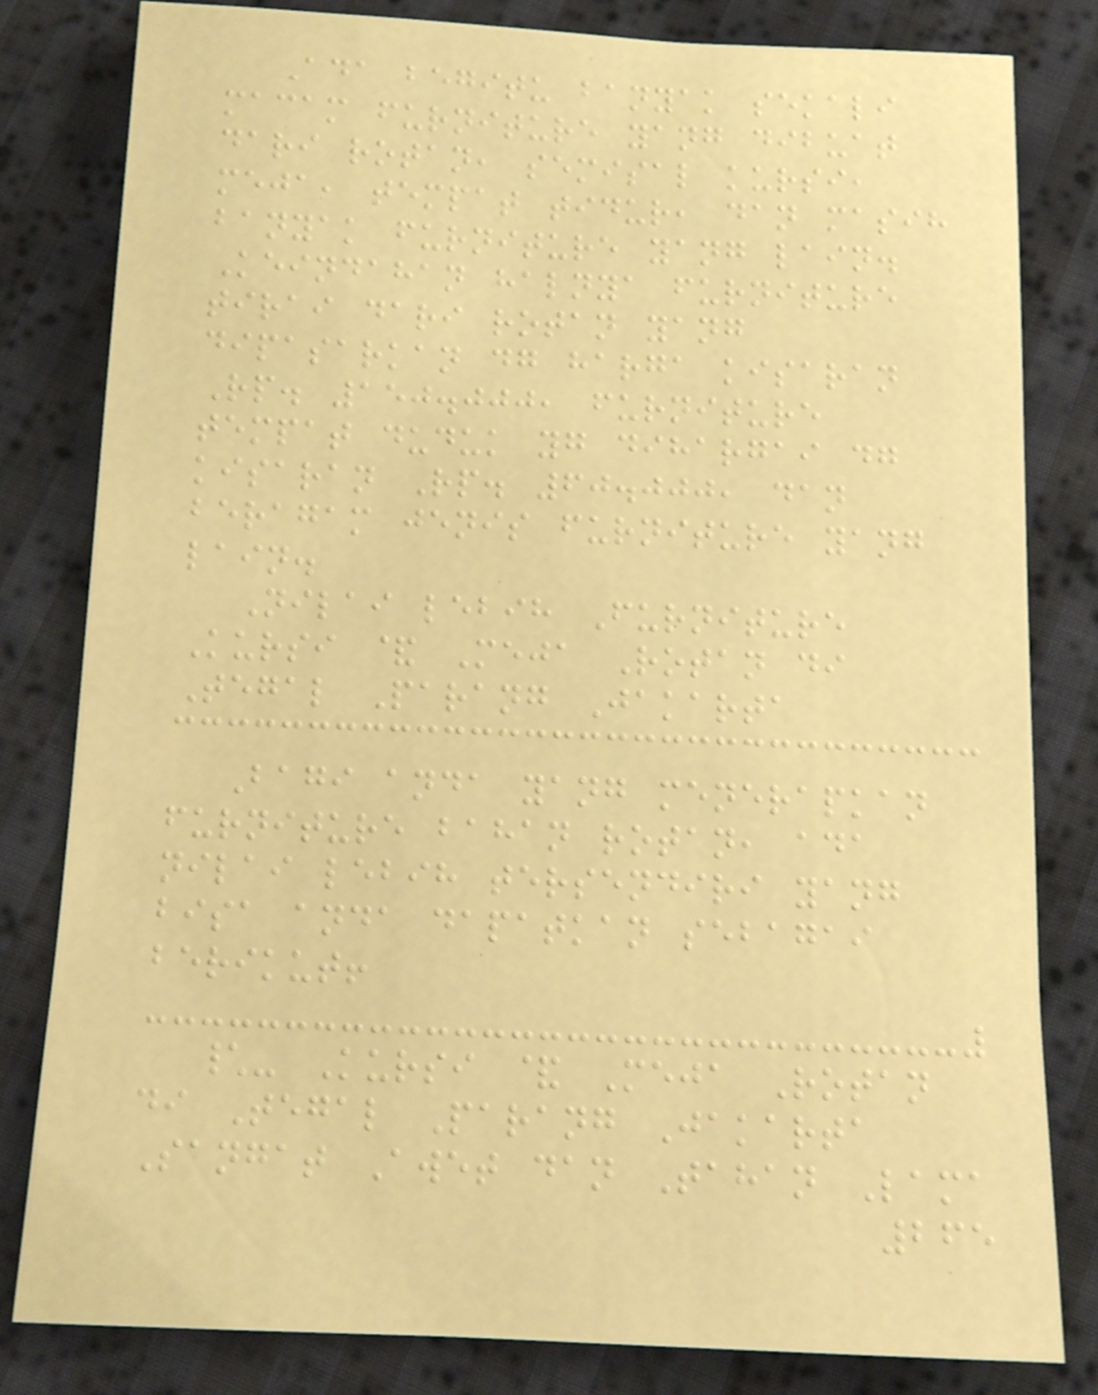Ada begitu banyak sekali
macam furniture yang dibuat
dari rotan, semisal kursi,
meja, tempat tidur, dan masih
banyak furniture yang lain.
Keindahan halnya furniture
tirai dari rotan yang
dipasarkan dg harga kisaran
Rp. 150.000, furniture
tempat duduk yg dihargai dg
kisaran Rp. 60.000, dan
beragam jenis furniture yang
lain.
Nilai lebih Furniture
Kursi & Meja Rotan di
Tegal Parang Jakarta
Bagi anda yang menerapkan
furniture bahan rotan, ada
nilai lebih tersendiri yang
bisa anda dapatkan sebagai
berikut!
\- Kursi & Meja Rotan
di Tegal Parang Jakarta
Sangat Awet dan Tahan Lama
265
